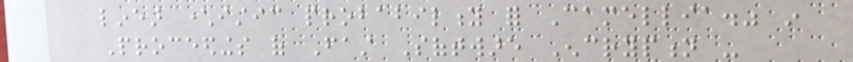linear characteristic probability for Camellia." in
Proceedings of Fast Software Encryption -
